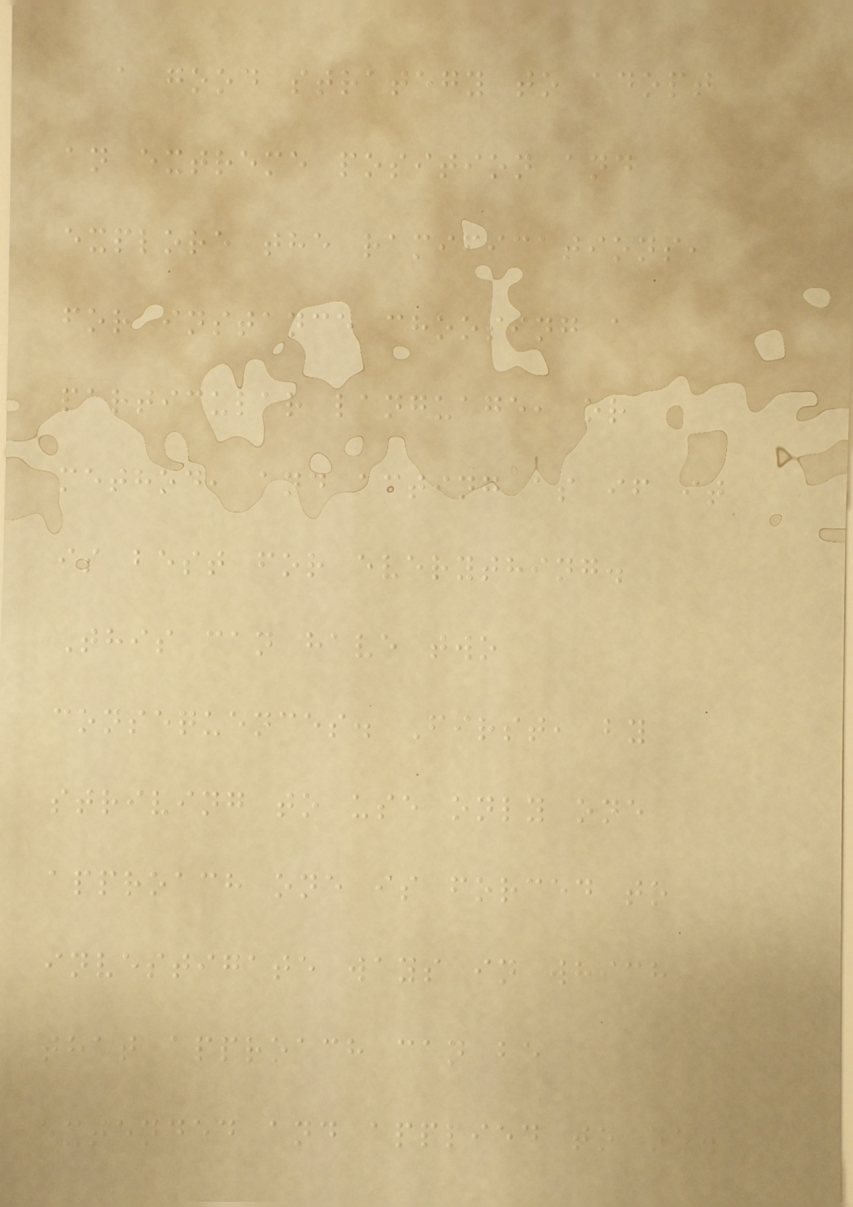a good strategy to adopt
an extreme position and
explore the ramifications,
for instance choosing a
particular language, or
method, and acting as if it
is best for everything.
This can have two
consequences. First, by
striving to use only one
approach one is forced to
investigate ways in which
that approach can be
extended and applied to new
